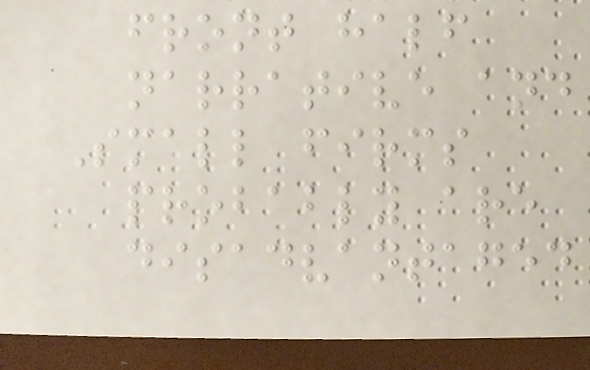front half
narrative and
Small firms
probably are
disadvantaged
